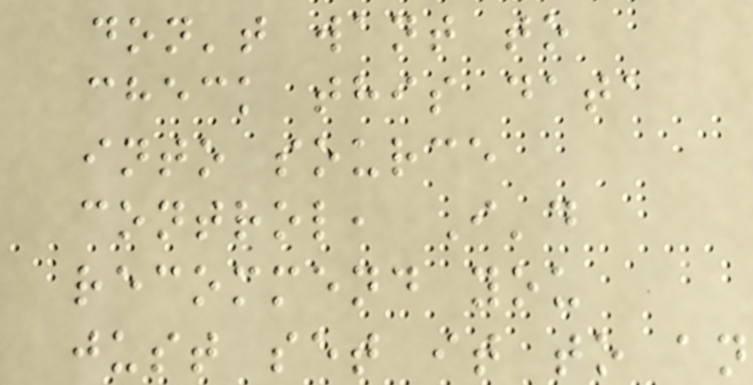don't want to
check this data
into source
control, I'd
recommend you
just set it to an
